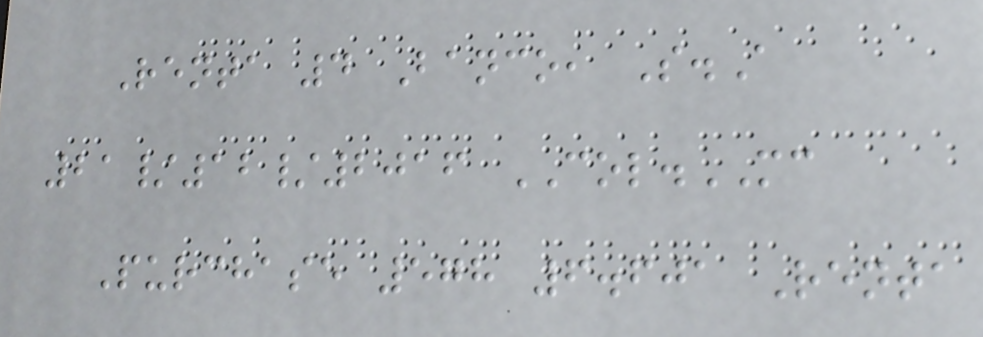Renta 4 Banco, S.A
21/12/2016 COL.MC
Purchase 578 6.601 Renta
